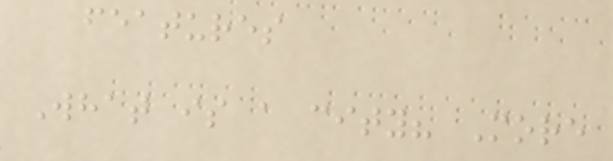features
What is a city? More
